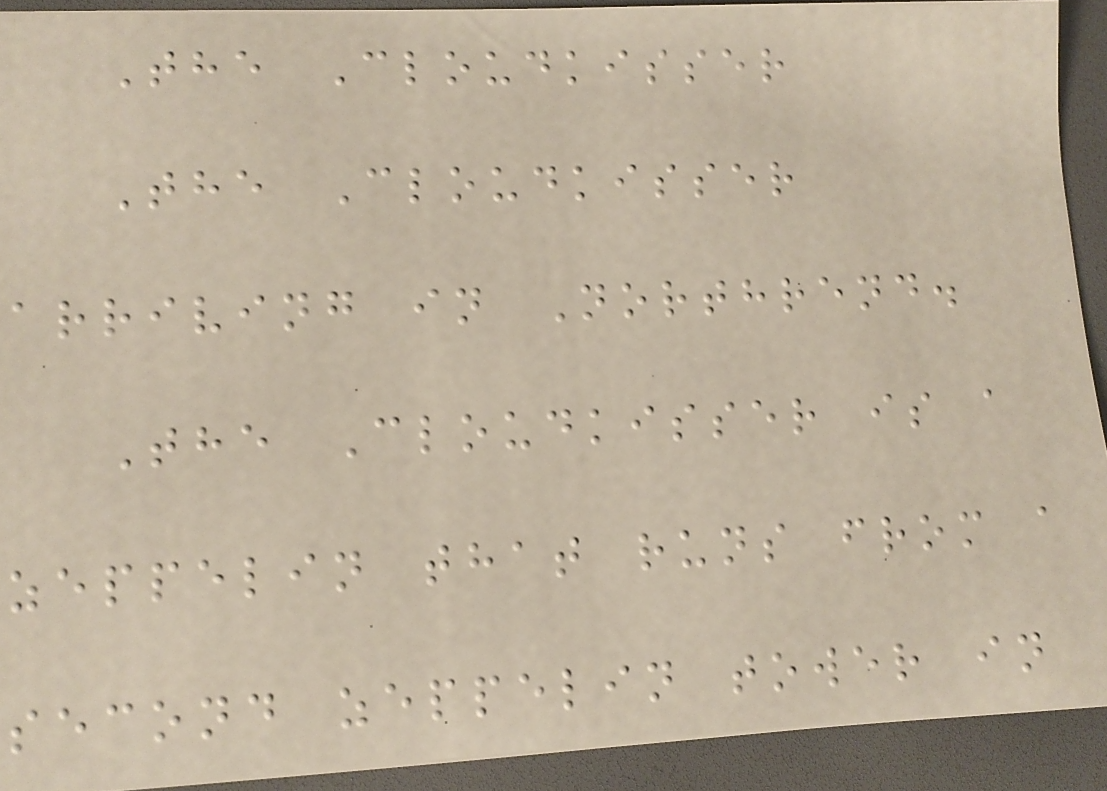The Cloudkisser
The Cloudkisser
arriving in Northrend.
The Cloudkisser is a
zeppelin that runs from a
second zeppelin tower in
